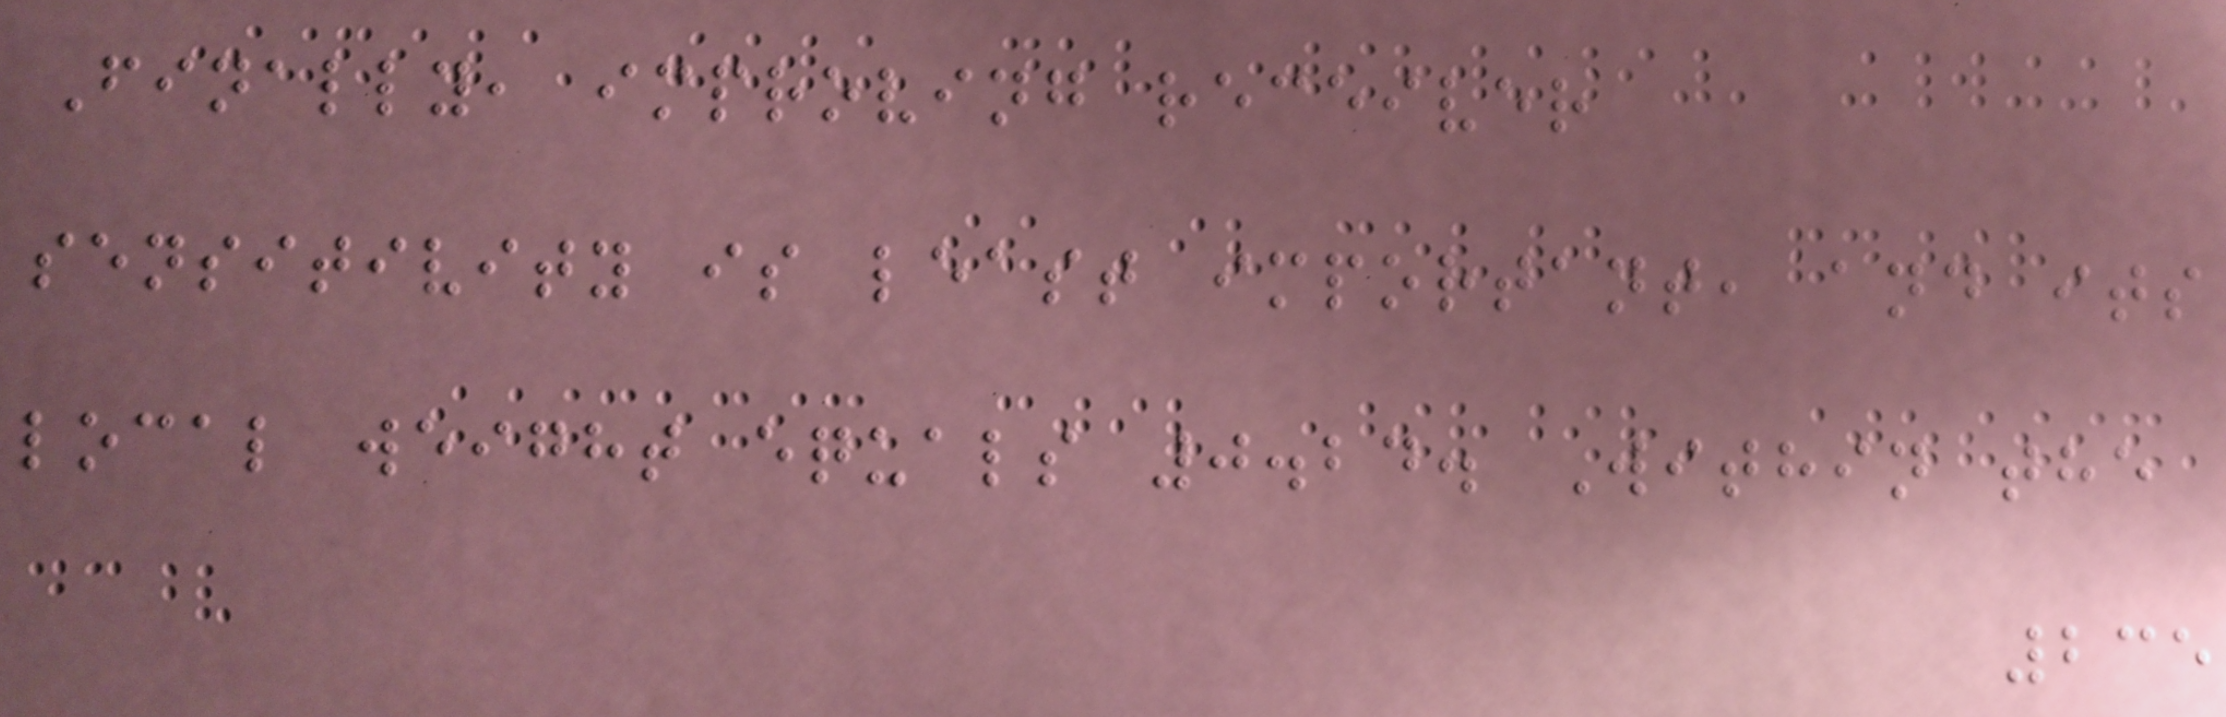Finally, improving receiver
sensitivity is least important, and its
local weight equals 0.24. Within the
235
